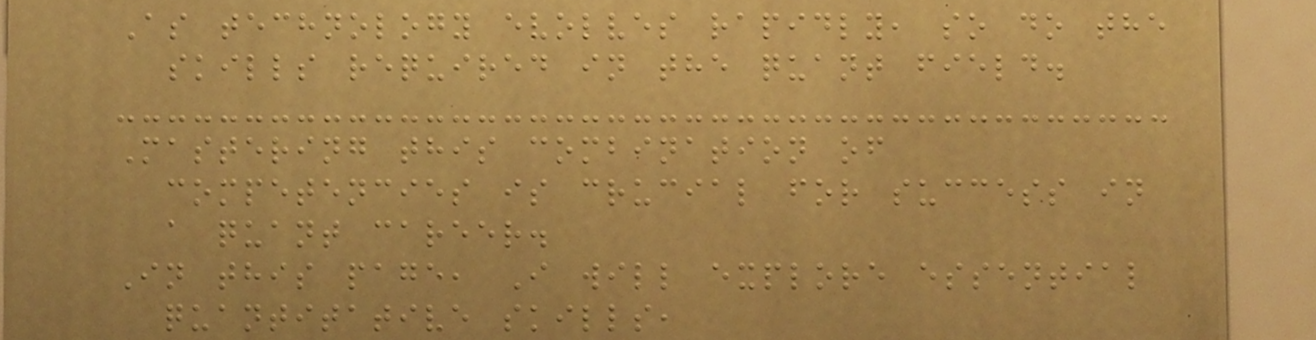As technology evolves rapidly, so do the
skills required in the quant field.
Mastering this combination of
competencies is crucial for success in
a quant career.
In this page, I will explore essential
quantitative skills,
